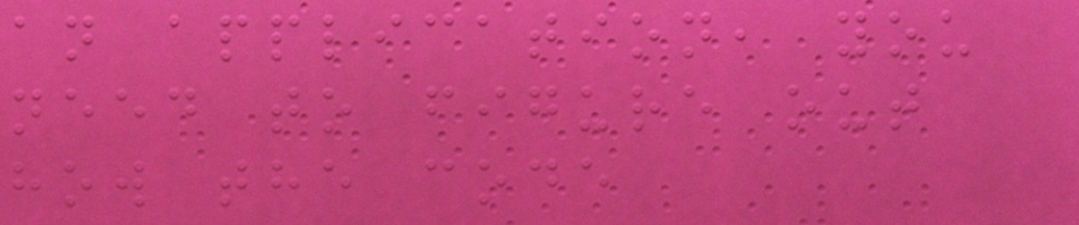an application, you
need to figure out
how the code
